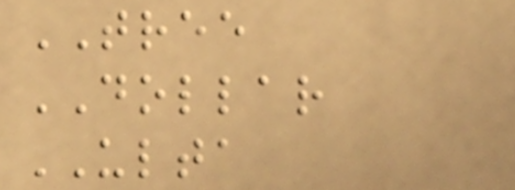TREE
DOLLAR
ULTA
